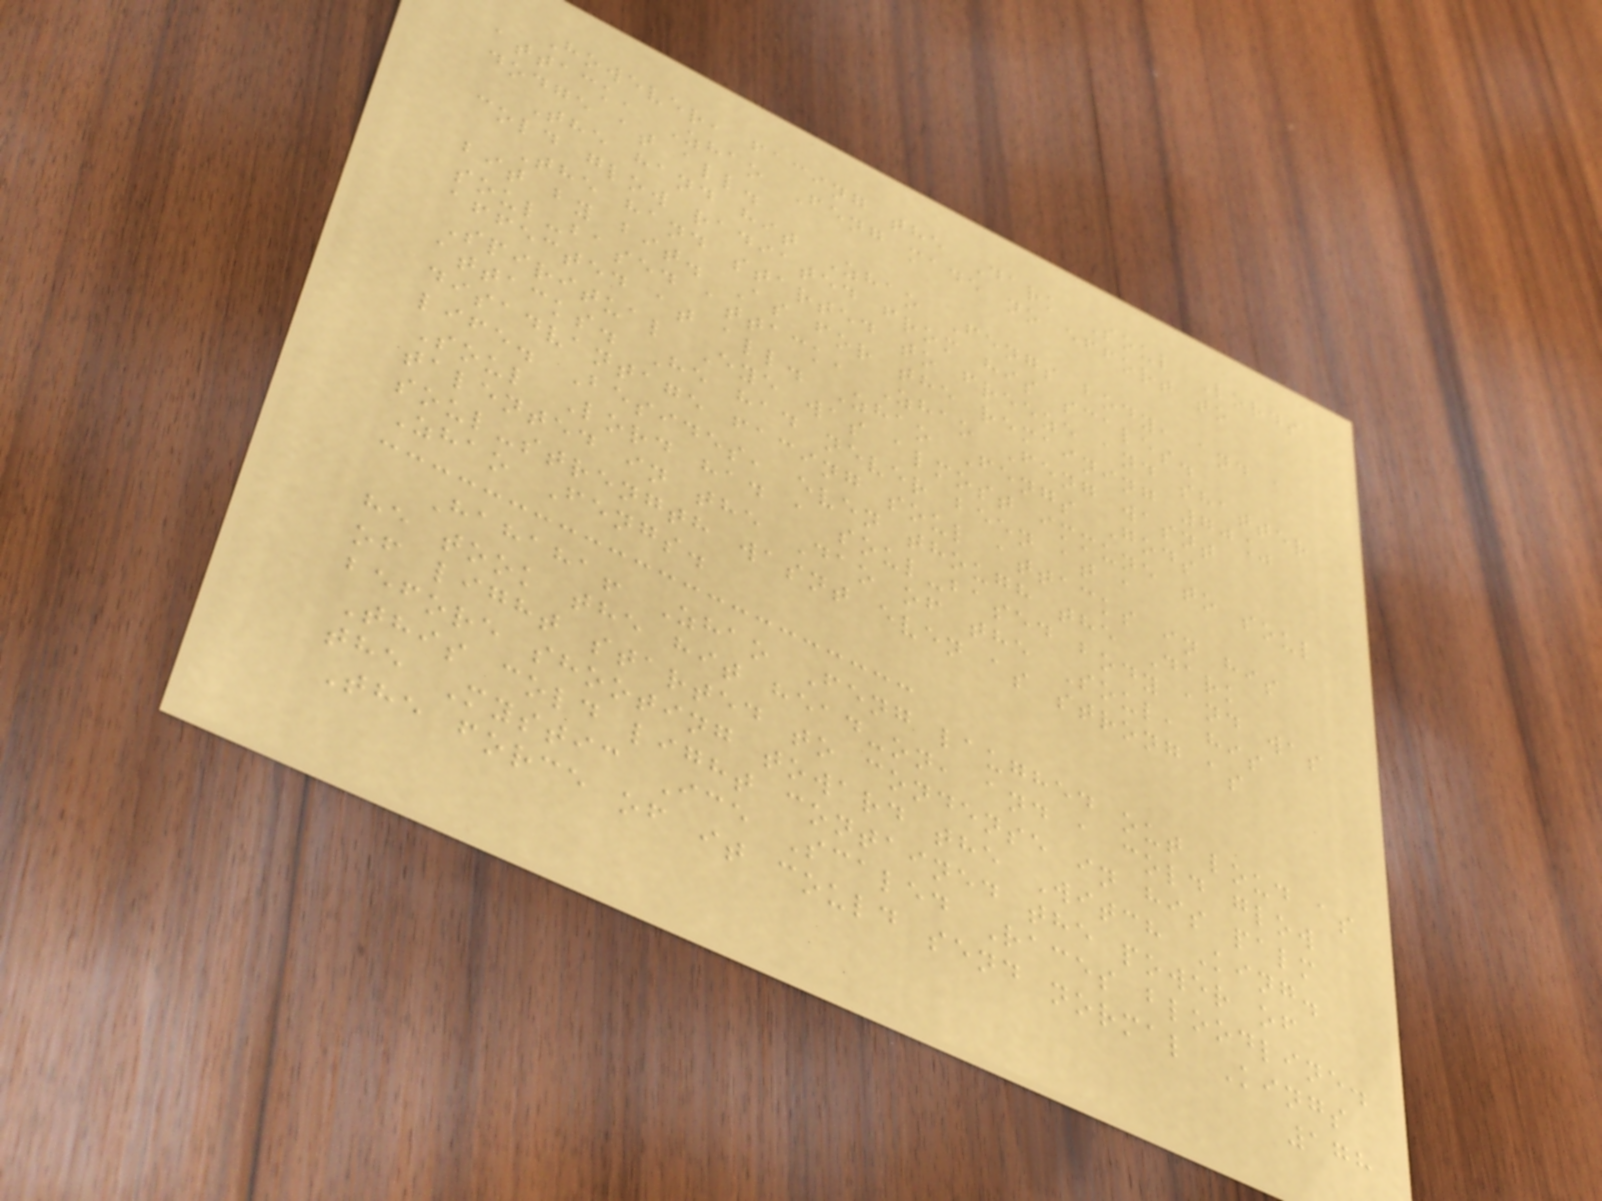However, facing the Dark Soul Lords
attack, Zhao Feng made no effort to
dodge at all.
The hand hit Zhao Fengs body, and a
cold glow radiated from his scales.
The hand started to freeze and shatter
bit by bit. As for the remaining 70%
soul-based attack, Zhao Feng wasnt
affected at all. Zhao Fengs Gods
Spiritual Eye was almost immune to soul
attacks. He had never been at a
disadvantage facing soul attacks in his
life. Besides, even though the Dark
Soul Lord had a soul-based body and was
talented in the Dao of the Soul, his
soul-strength wasnt even as strong as
Zhao Fengs.
Hahaha! Zhao Feng laughed out loud as
he took the hit head-on, and a cold glow
of light started to condense in his palm
before shooting toward the Witch King.
This cold light contained the power of
the Mystic Ice Scaled Races bloodline.
The force of it could send normal Kings
178
